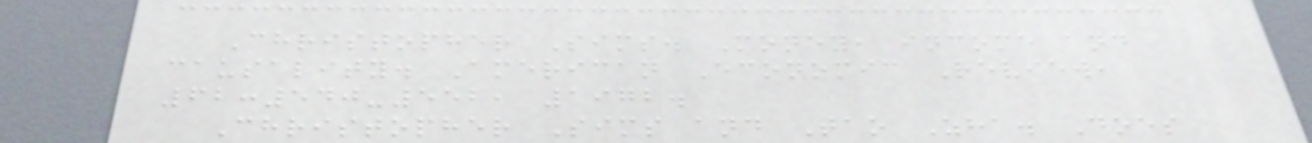Christopher Sims. Money, income and
causality. American Economic Review,
62:540-552, 1972.
Christopher Sims and Tao Zha. Does
